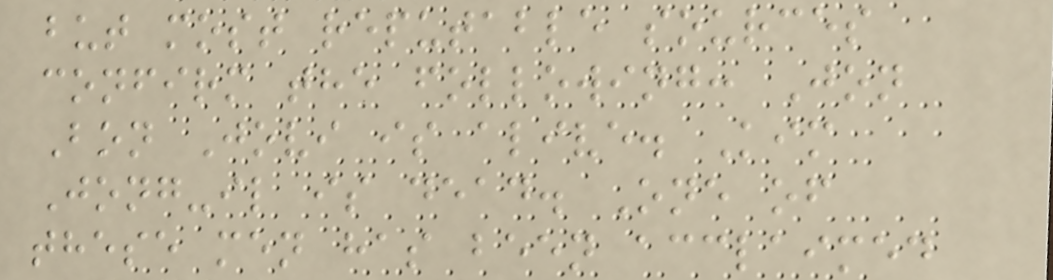but most reputable sources
confirm the following: Jon
Bon Jovi is alive. Kim
Jong-il is dead. One of
these men has been acclaimed
